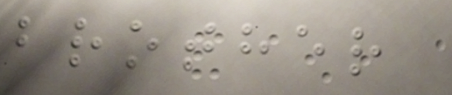brother
